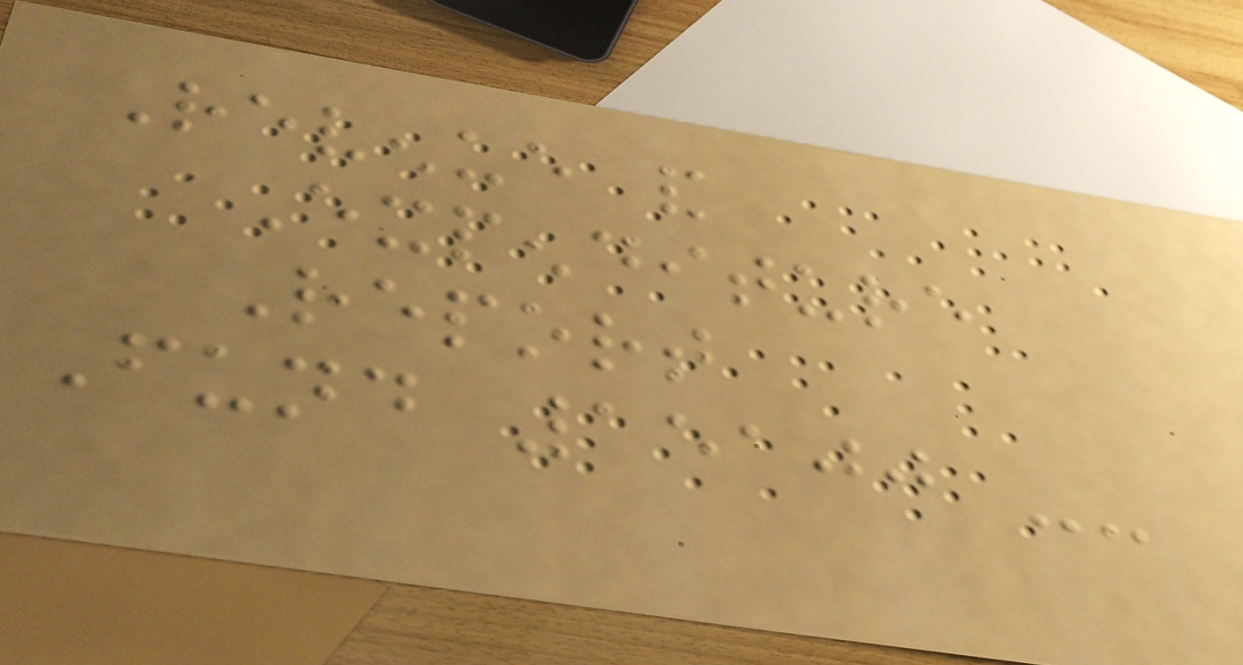Revenue and
Expenditure
Report
Fund 15100 --
